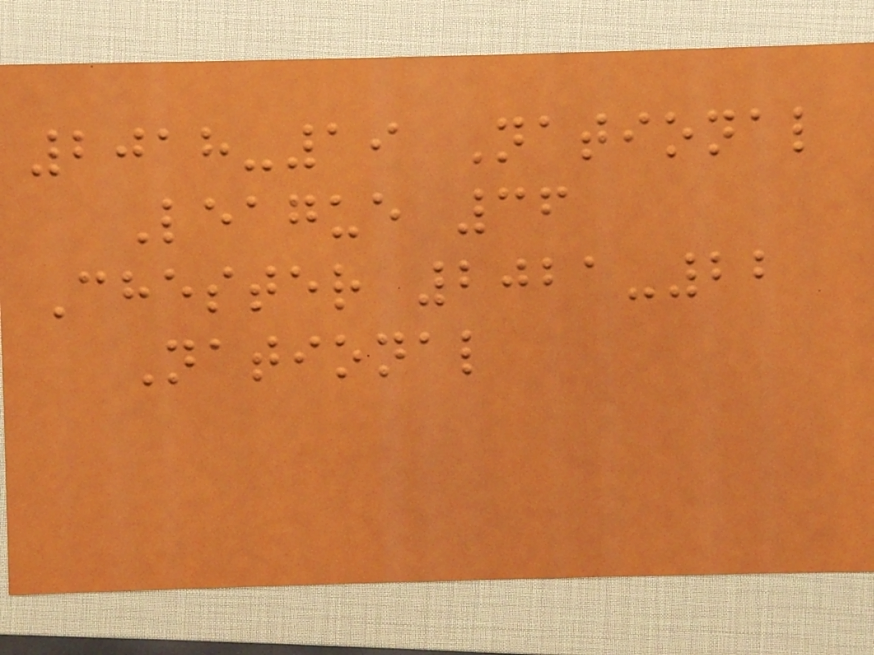2018-19 National
League 36
Chester 2021-22
National
